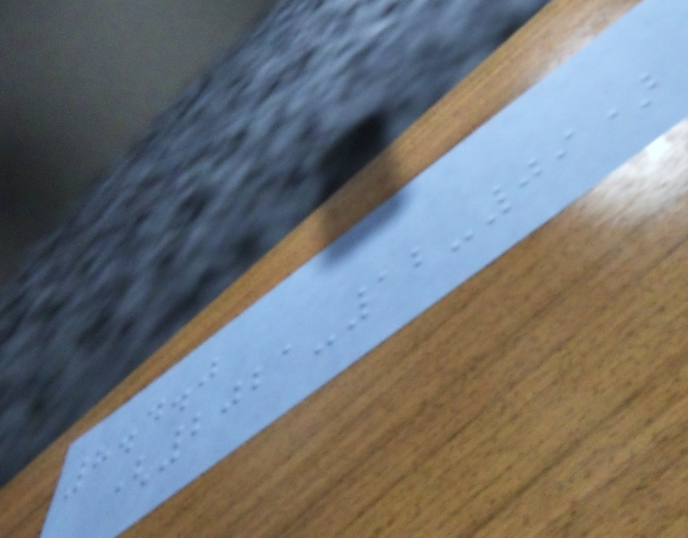8.4.0
(2021-12-09)
